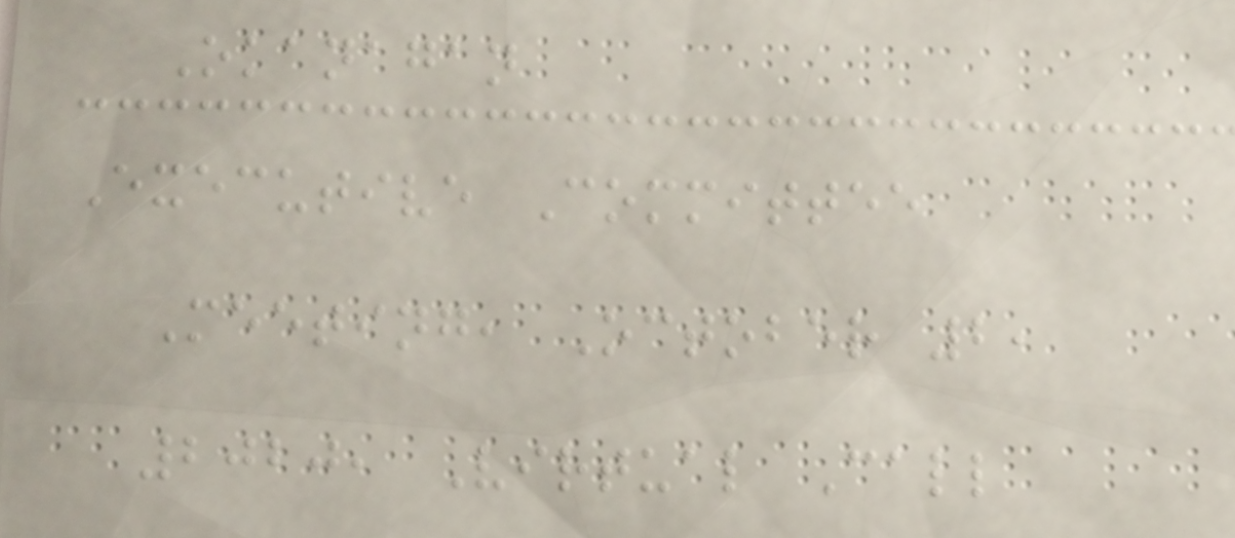Okanagan
Executive Committee
Meeting, October 2,
2020, Virtual Call
